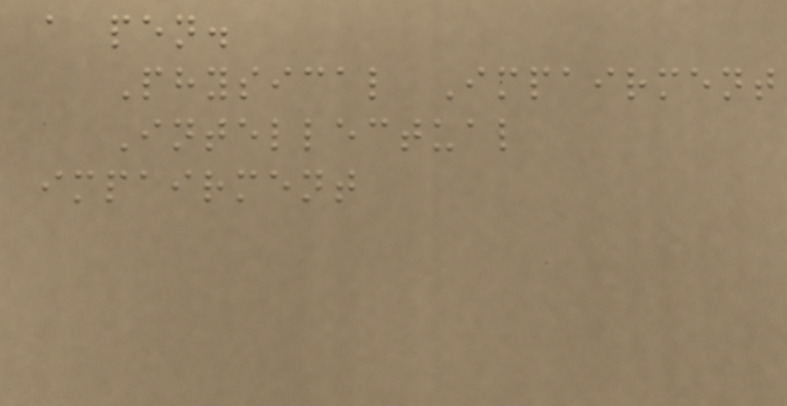a pen.
Physical Impairment
Intellectual
impairment
